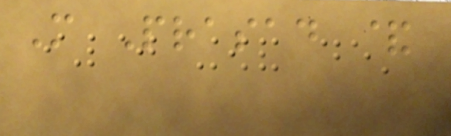M Prasad &
